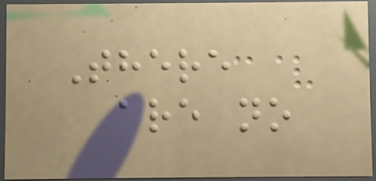There
are no
